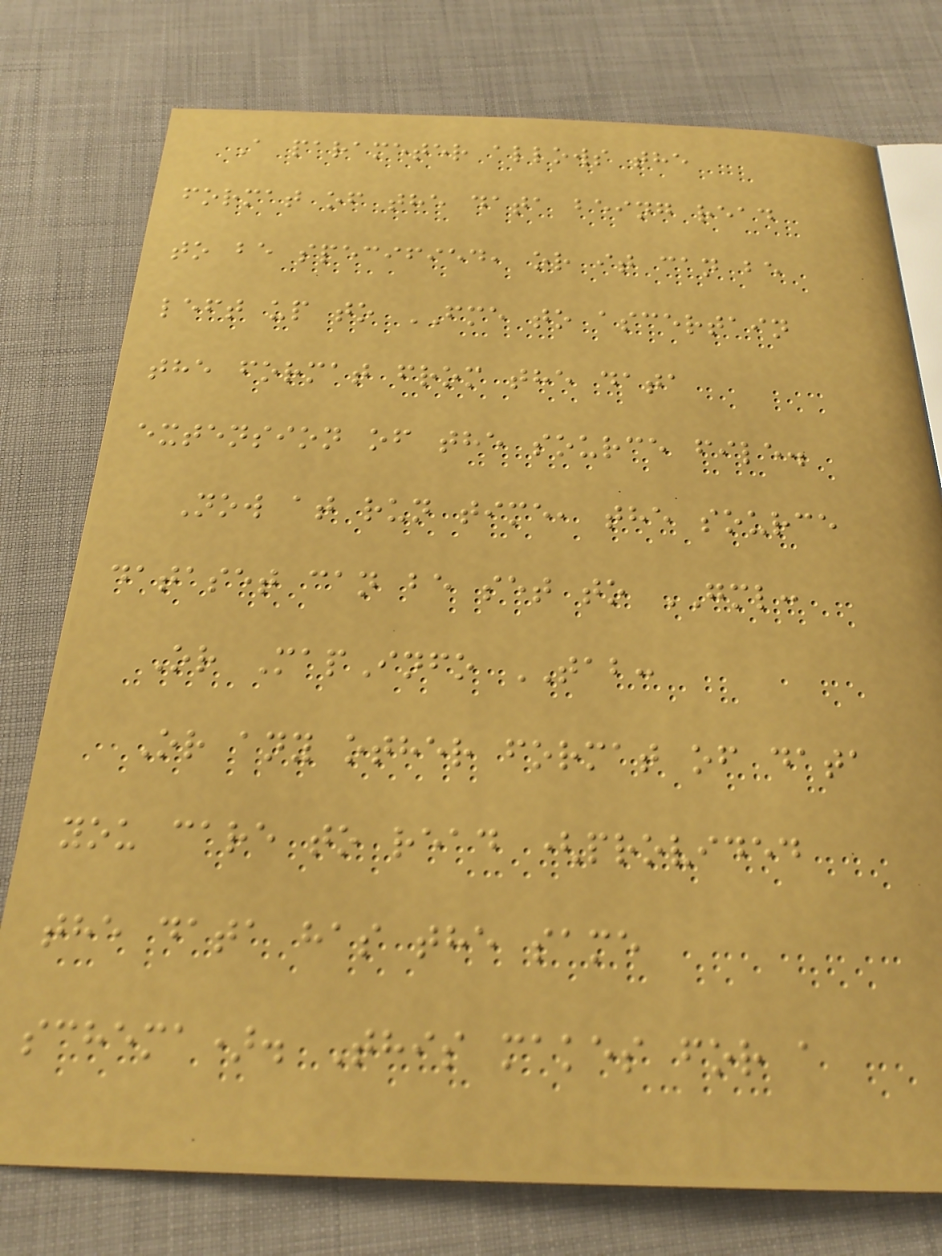A parameter allows the
format of the data being read
to be specified, or it can be
left up to FME to ascertain
the format from the data
extension of the source file.
Now at run time, the source
dataset can be set to GML:
Or MapInfo TAB:
Or any other format of data
you care to read (provided
the data has the same
schema). This makes for a
